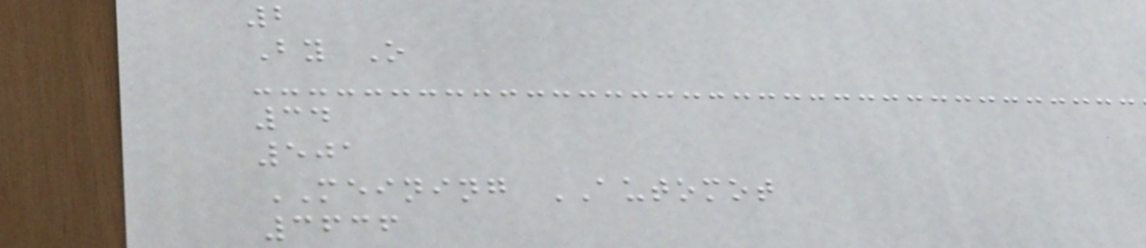2
By O
34
501
MEINING AUTOMOT
3636
